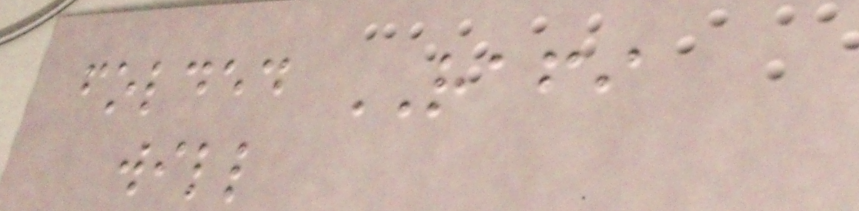folded RAFI
will
